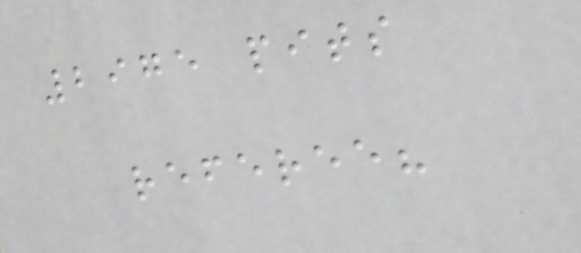2975 pits
referee?
